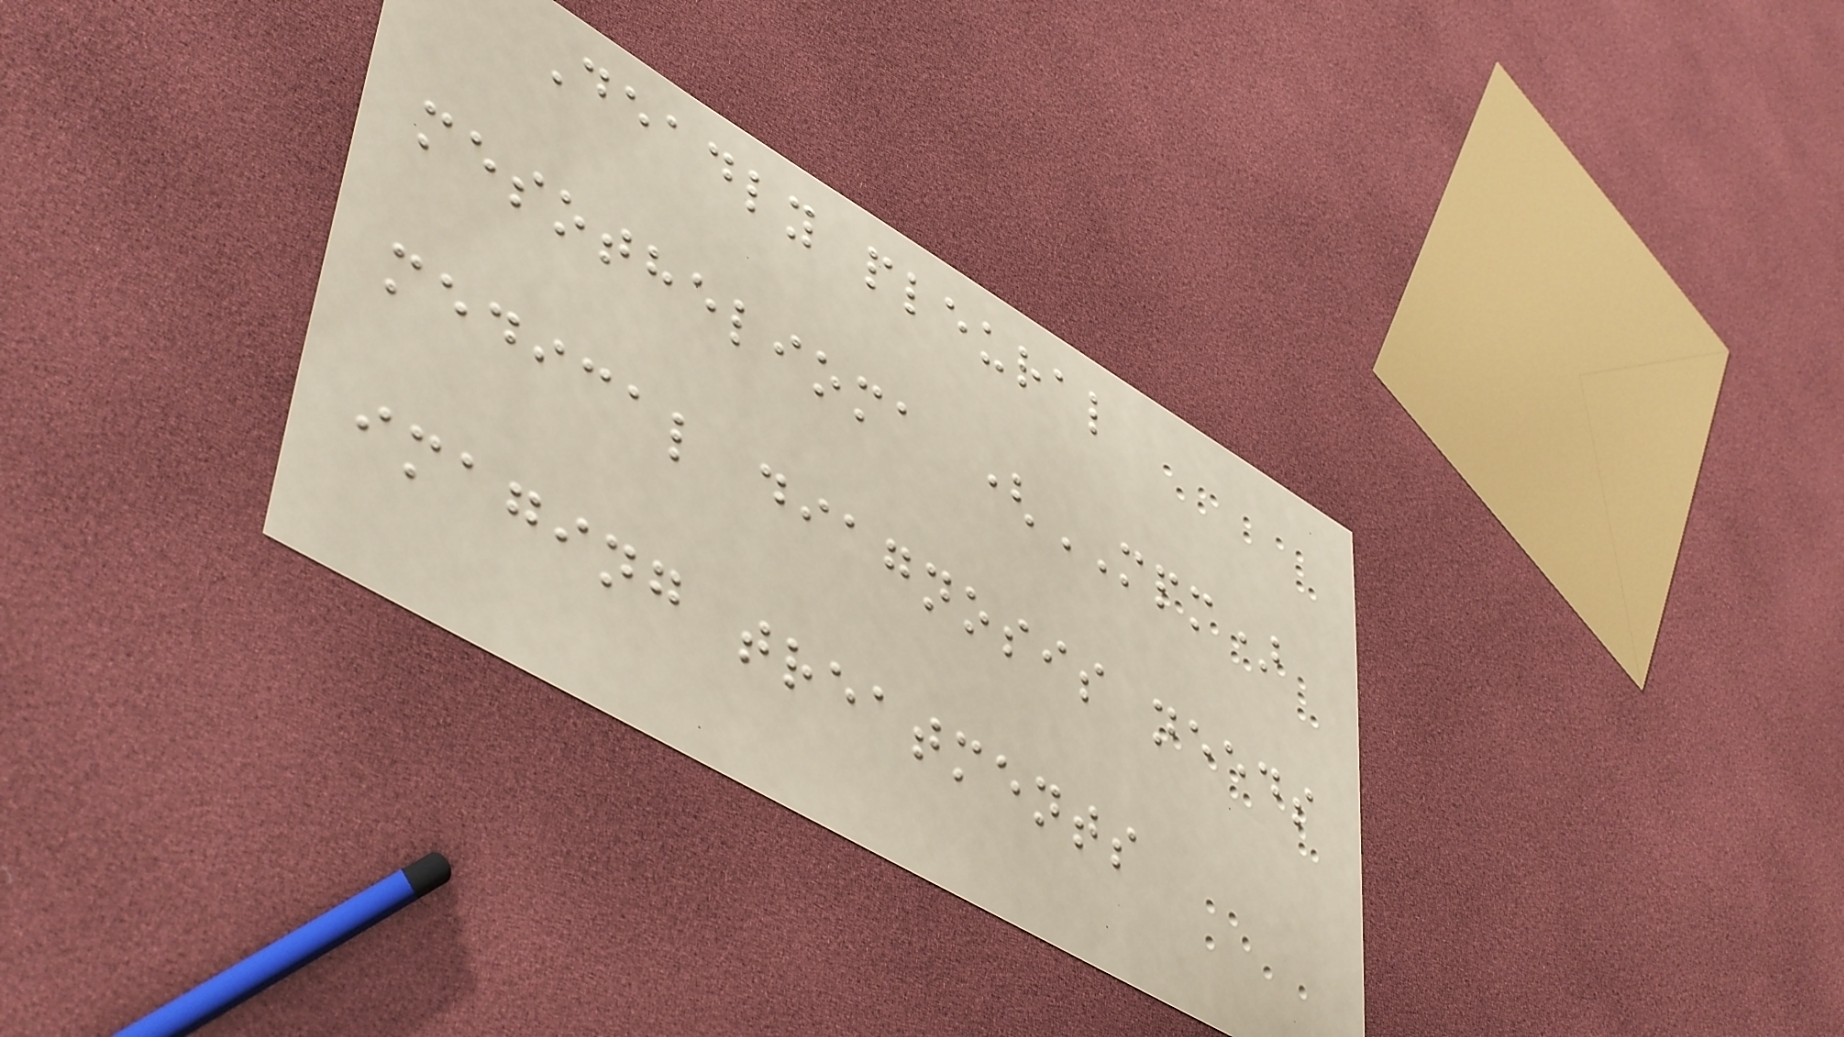Deadly pleural
mesothelioma (MPM)
medical diagnosis needs
imaging treatments
